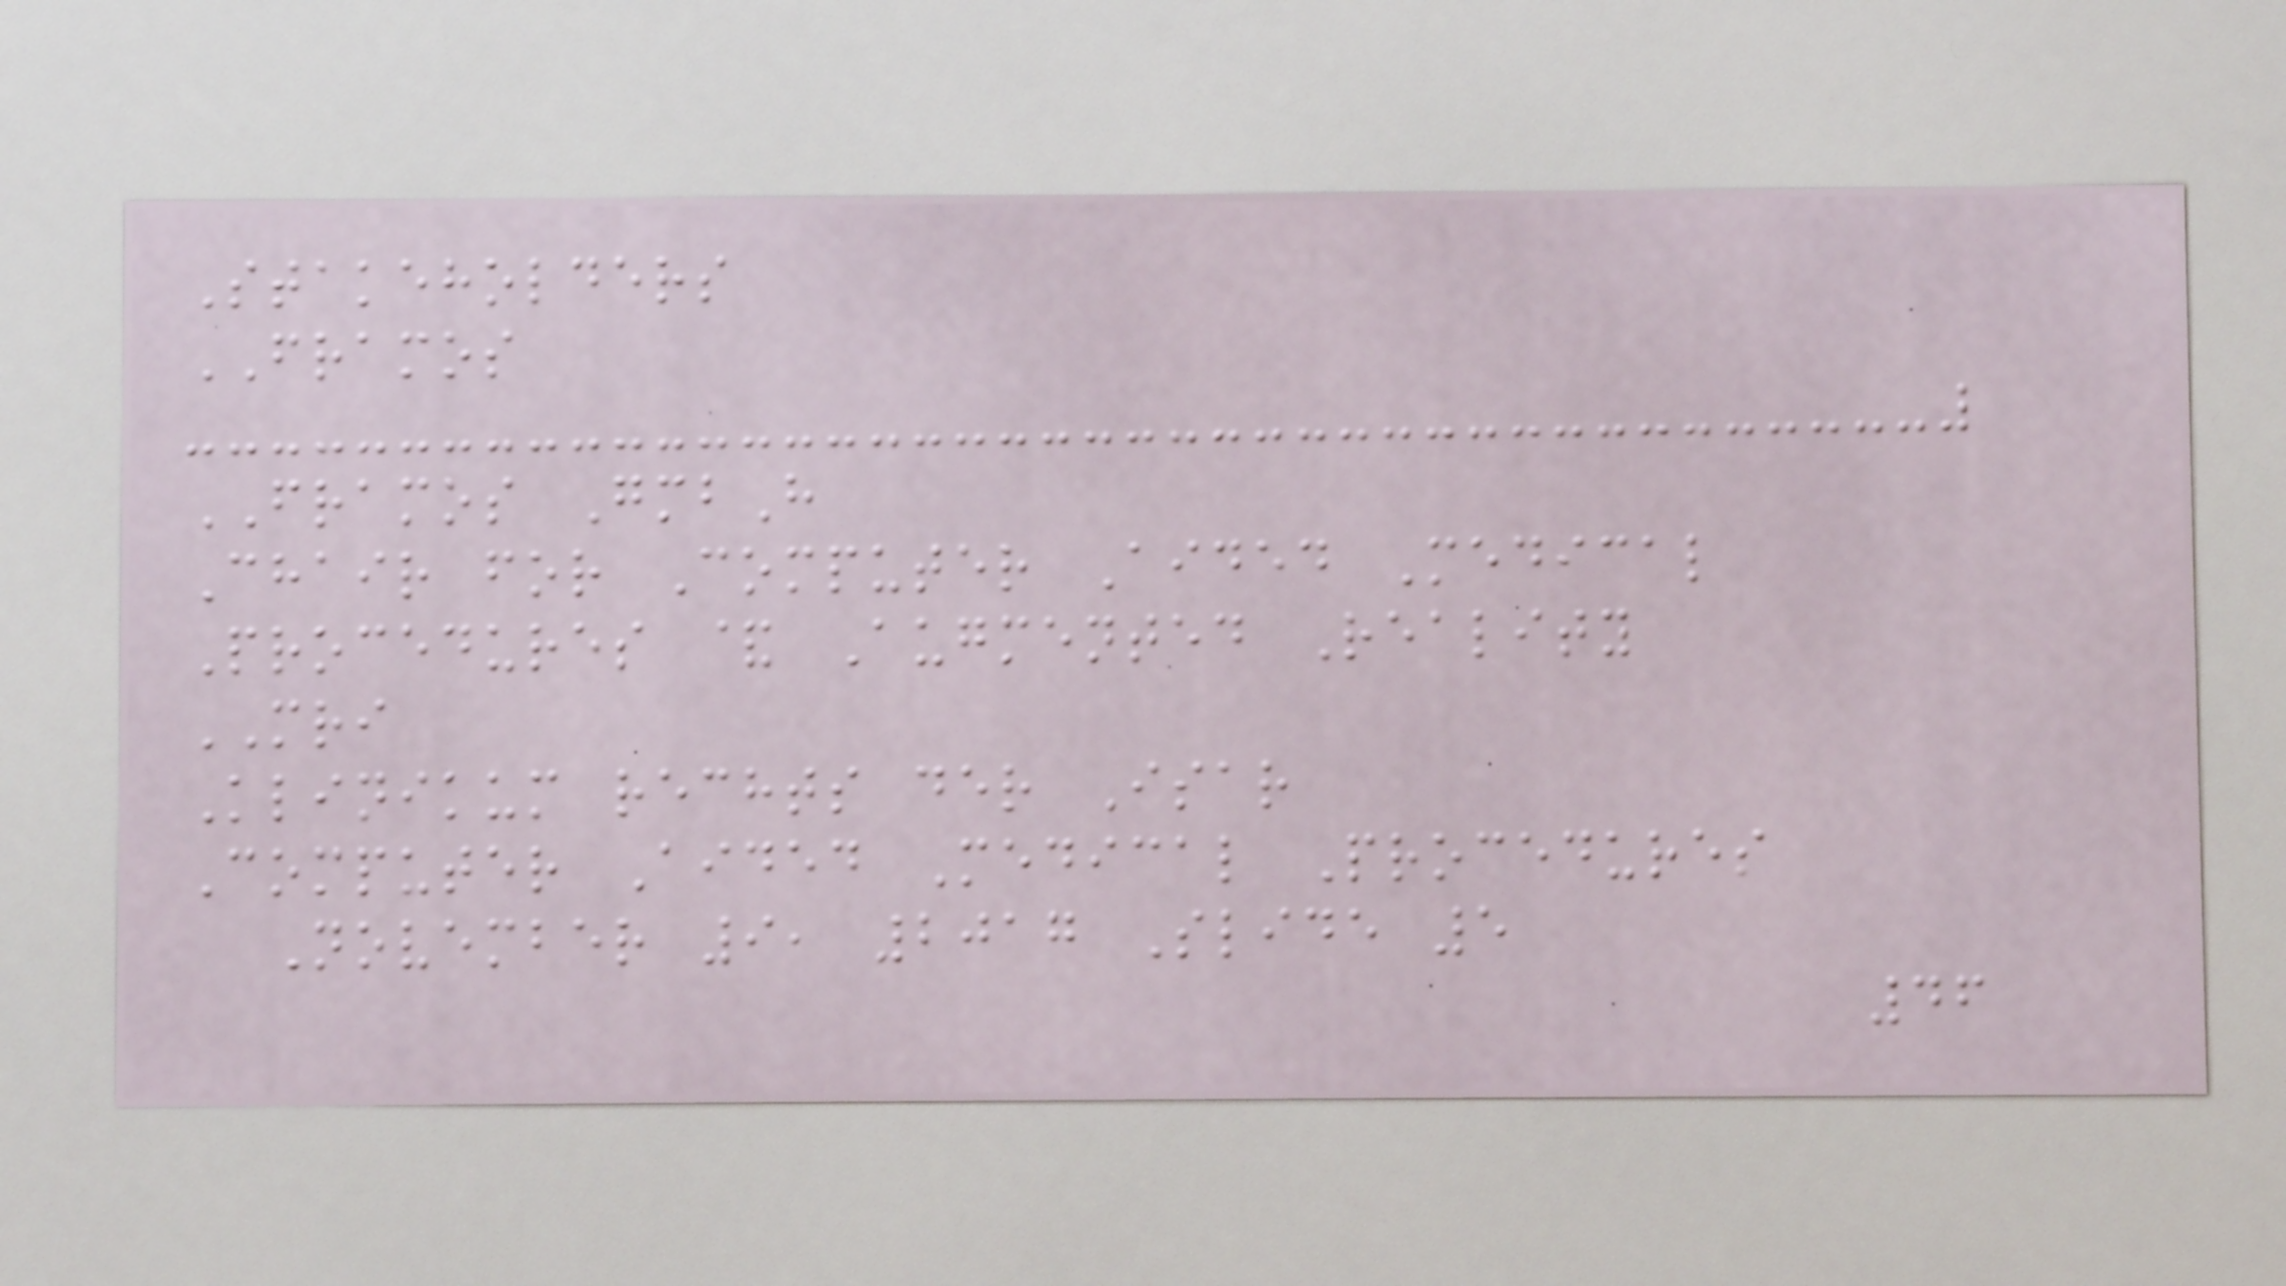Stakeholders
FRAMOS
FRAMOS GmbH
Chair for Computer Aided Medical
Procedures & Augmented Reality
MRI
Klinikum rechts der Isar
Computer Aided Medical Procedures
November 9, 2017 Slide 5
46
